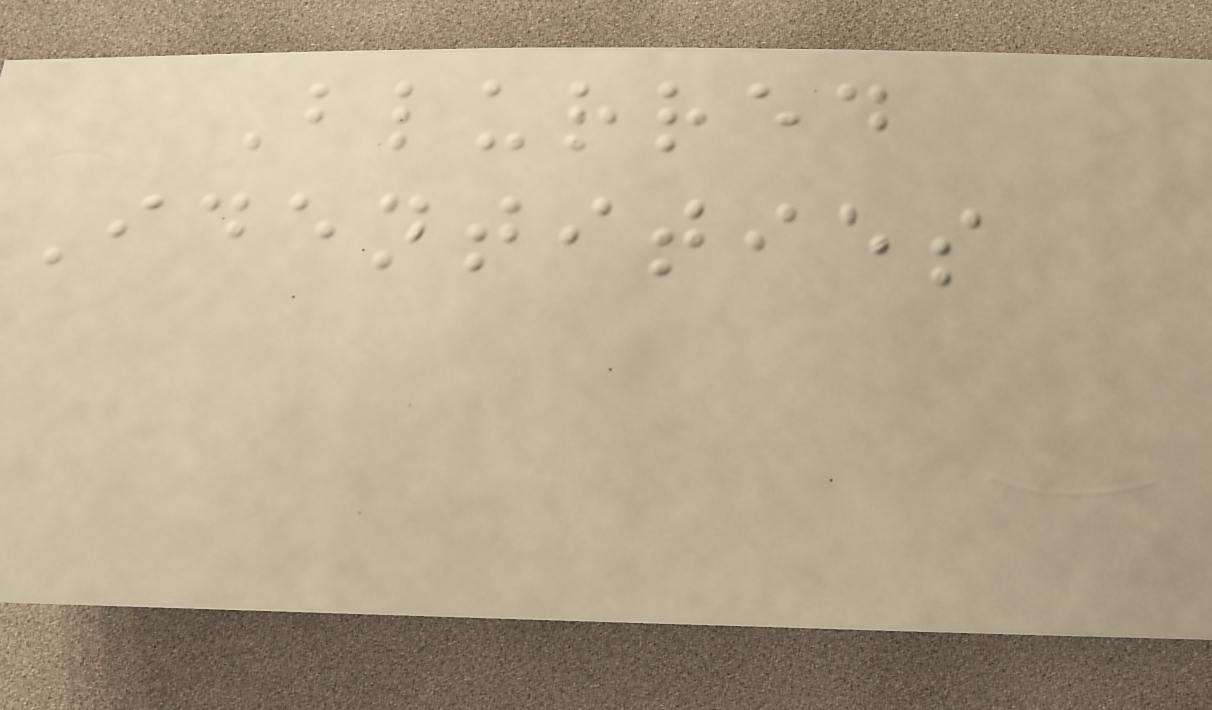Blurred
Identities
